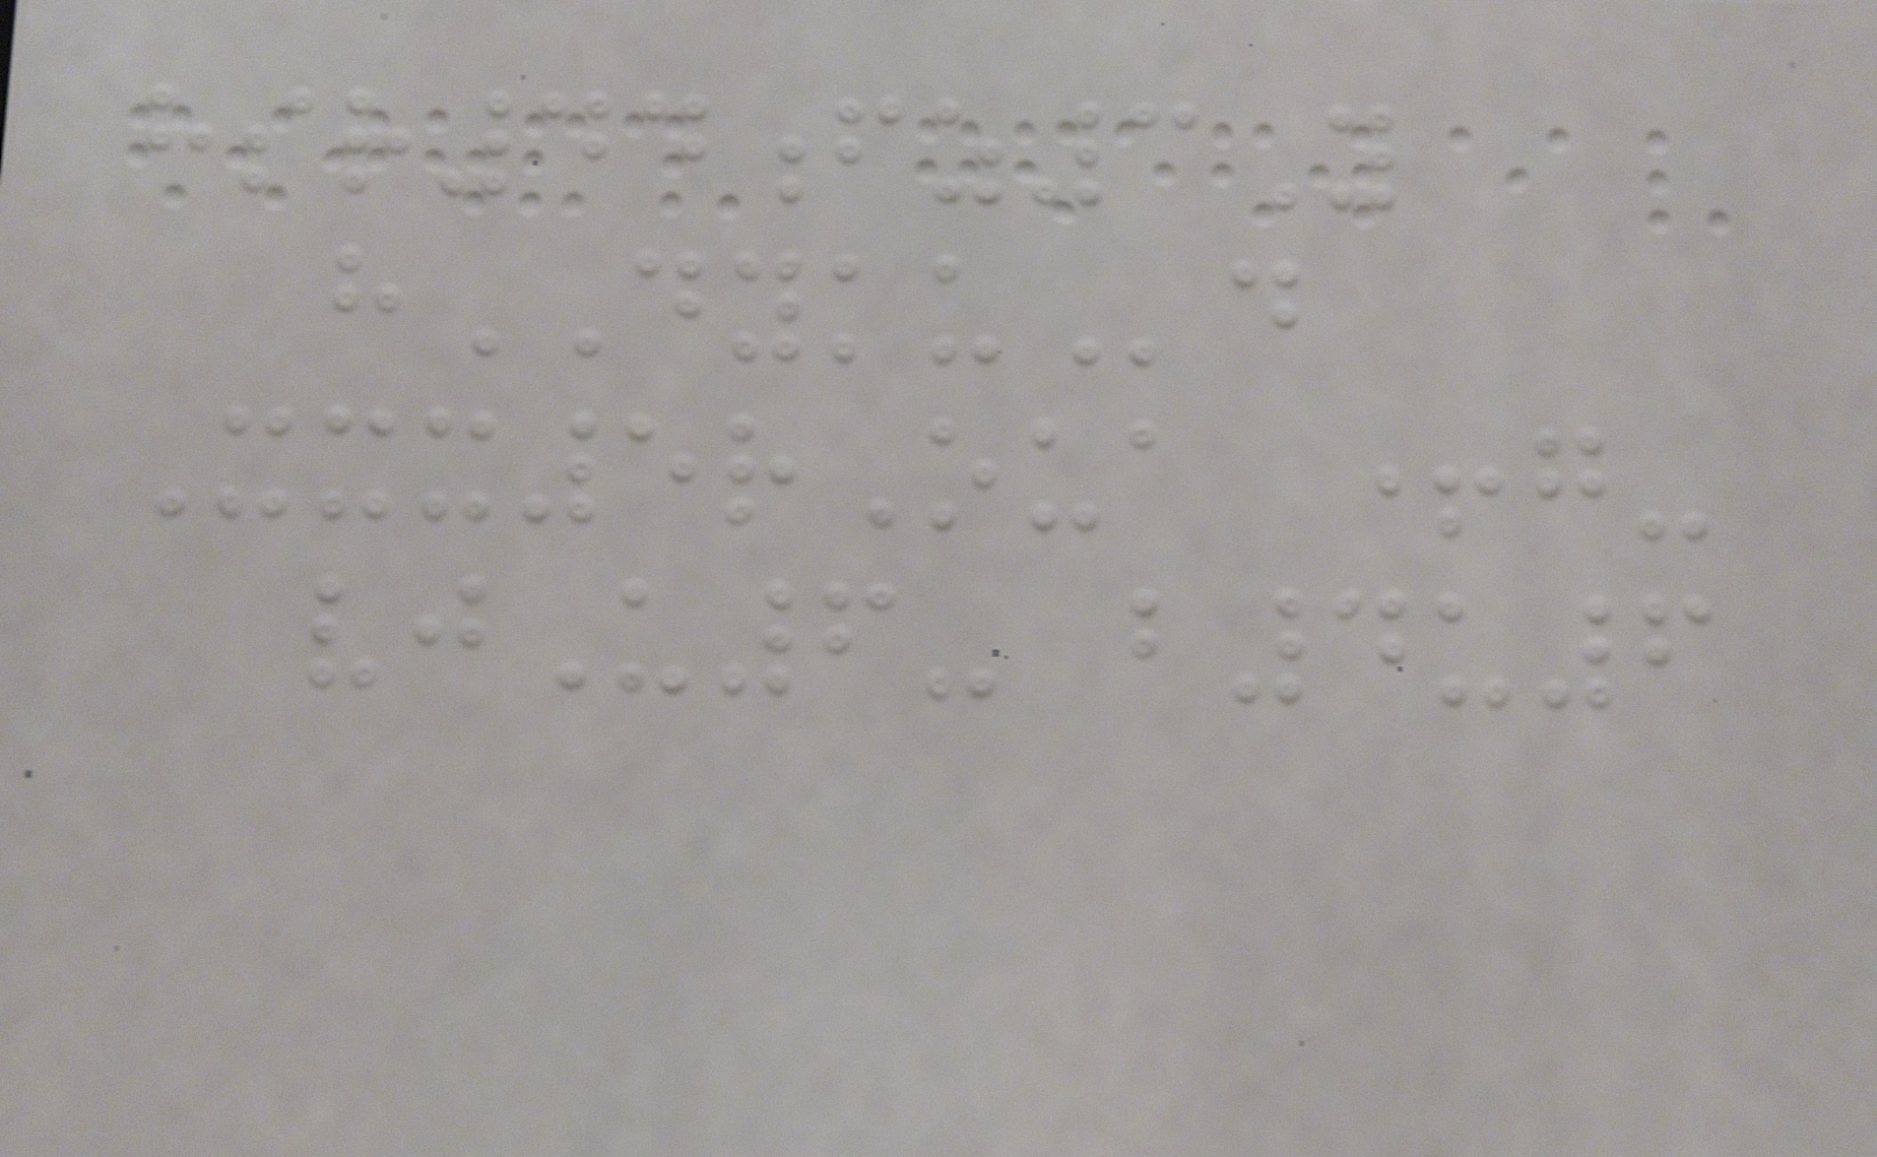hsr44fz3Y
hDYKUd
Xxx5rOua +g-
vjU6- b4u6
